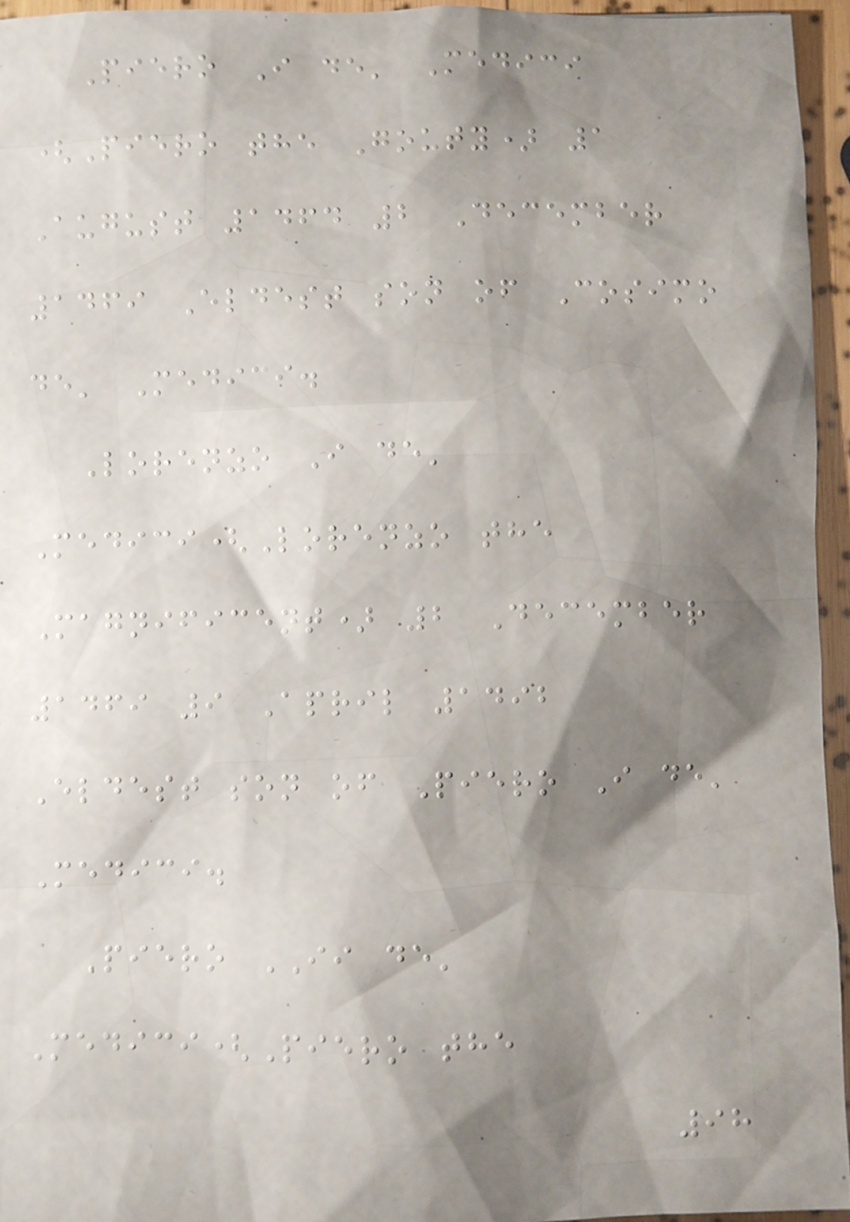Piero I de' Medici
(Piero the Gouty) 1
August 1464 2 December
1469 Eldest son of Cosimo
de' Medici.
Lorenzo I de'
Medici(Lorenzo the
Magnificent) 2 December
1469 9 April 1492
Eldest son of Piero I de'
Medici.
Piero II de'
Medici(Piero the
98
